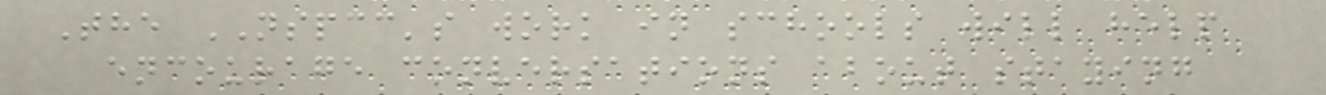The NSPCC's work in schools will help
encourage conversations about staying
